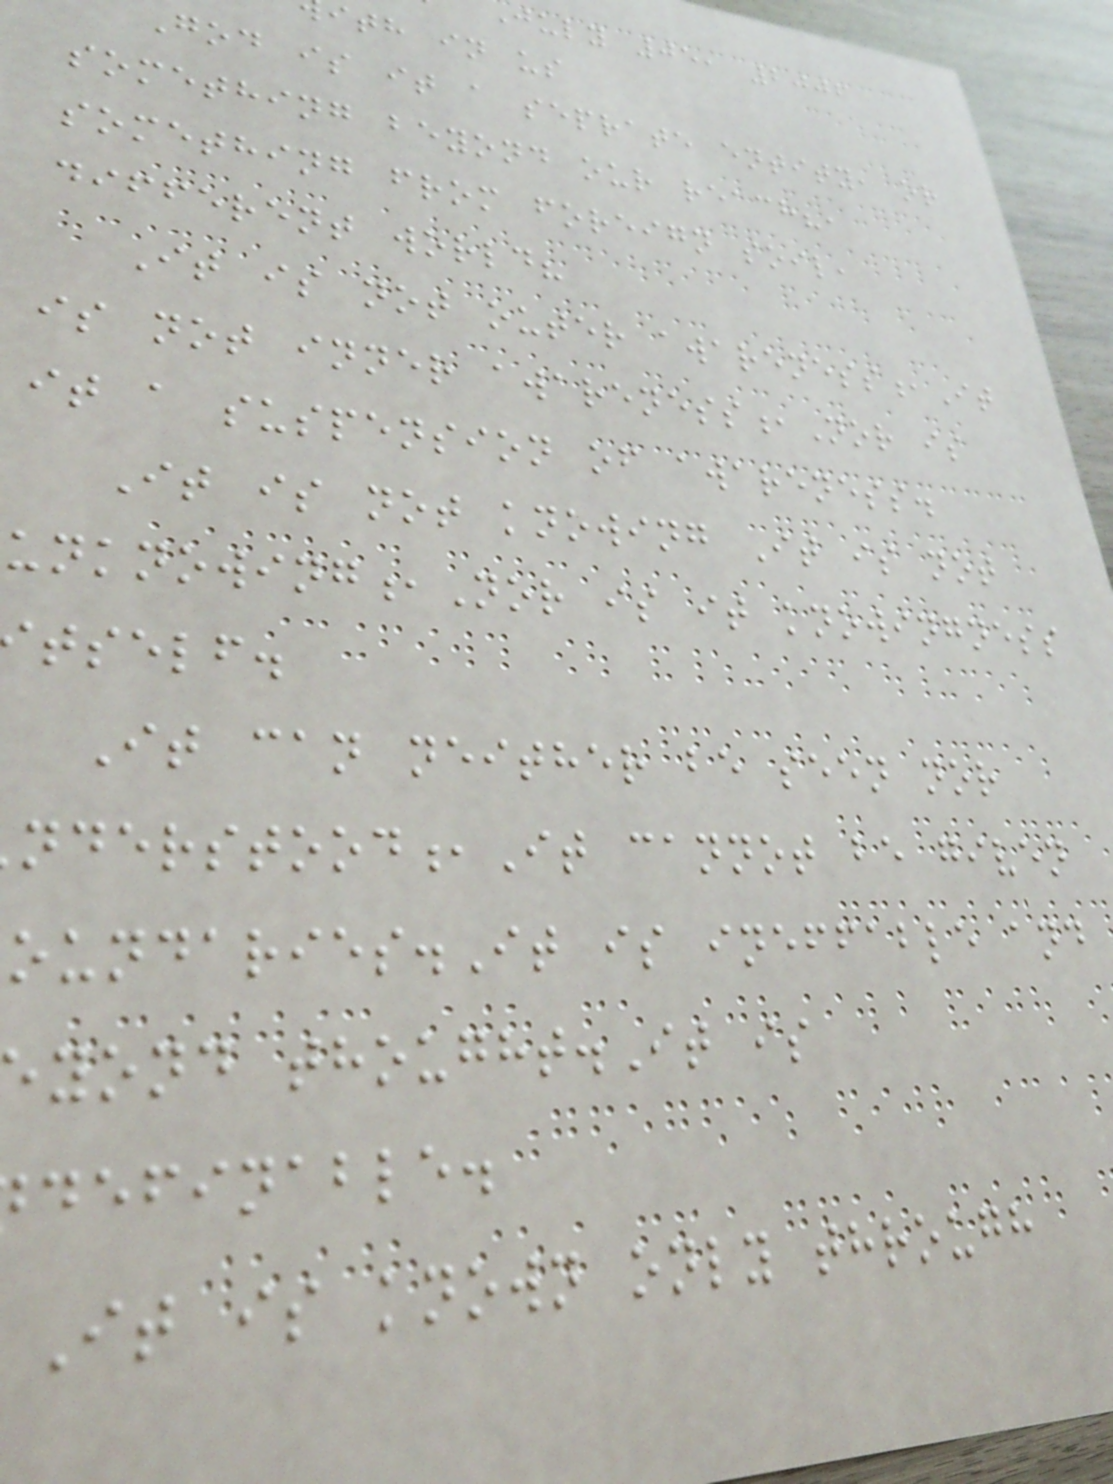july 05, 2006
ith in us
God is it a seprate entity, or
something beyond our reach?,
something from foreign soil,
different world?
It is not outer awareness,It
is not inner awareness,Nor is
it a suspension of awareness.
It is not knowing It is not
unknowing,Nor is it knowingness
tself.
It can neither be seen nor
nderstood,It cannot be given
oundaries.It is ineffable and
yond thought.It is
definable.
It is known only through
